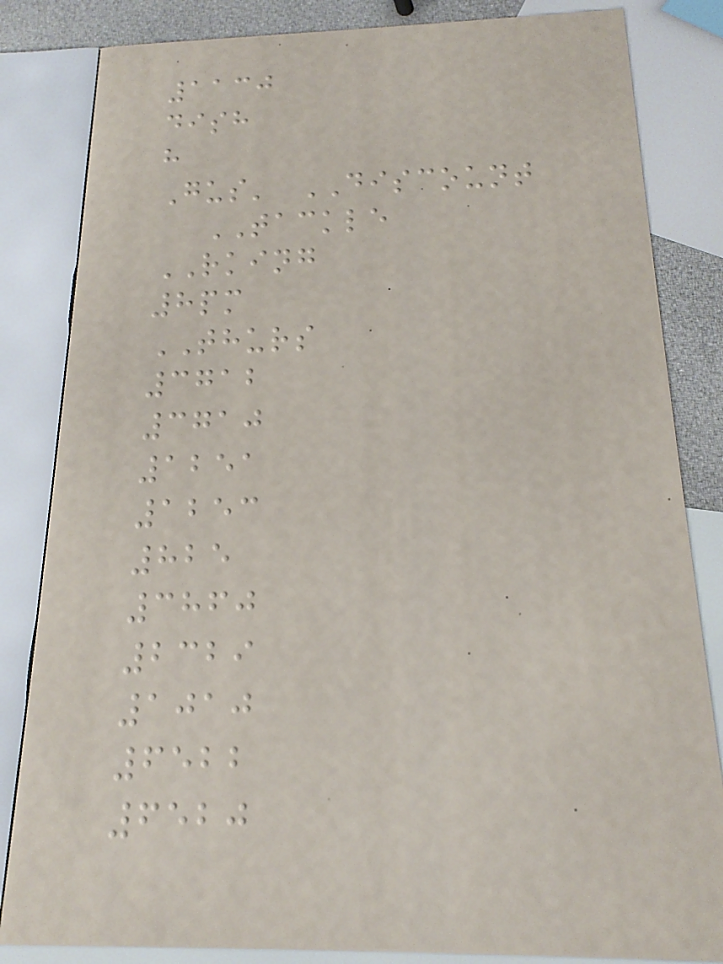1130
dish
h
Gus' DISCOUNT
TACKLE
RKING
8pm
THURS
3712
3710
1251
1253
825
3860
2329
1010
6522
6520
